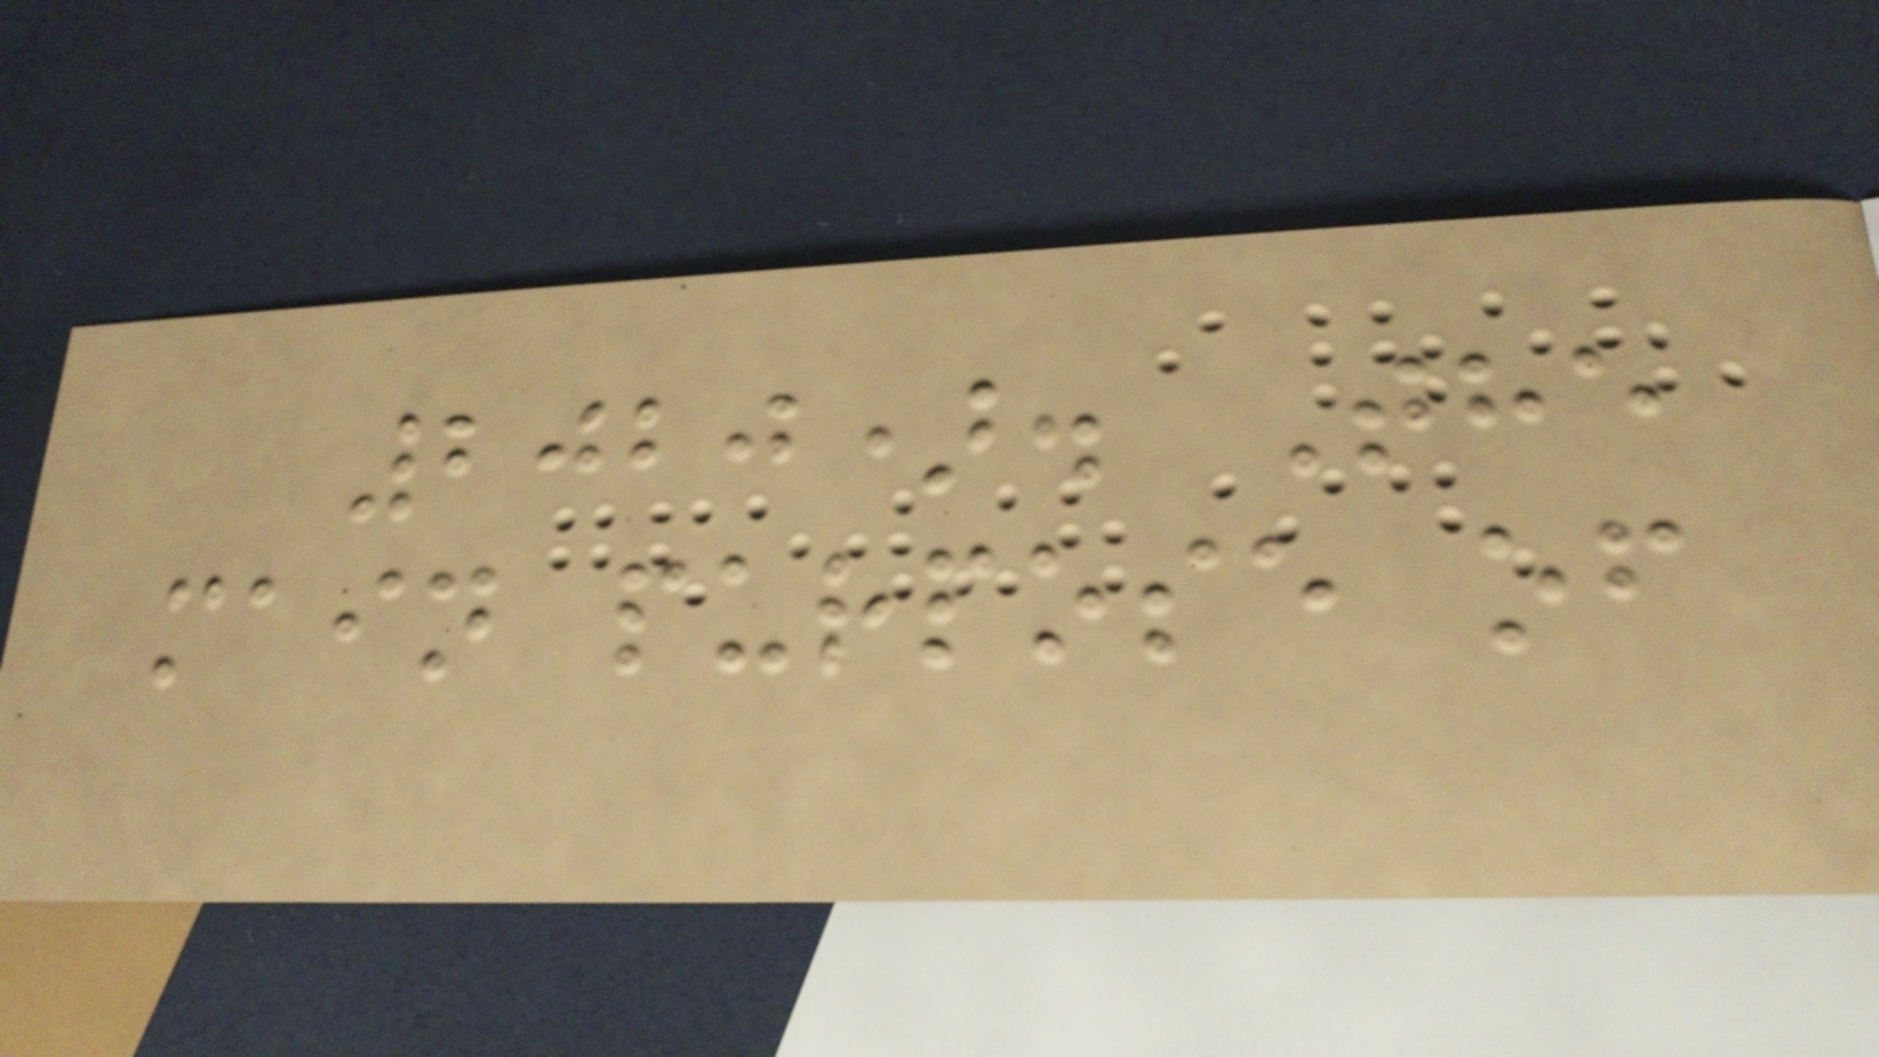2020). The
main purpose of
